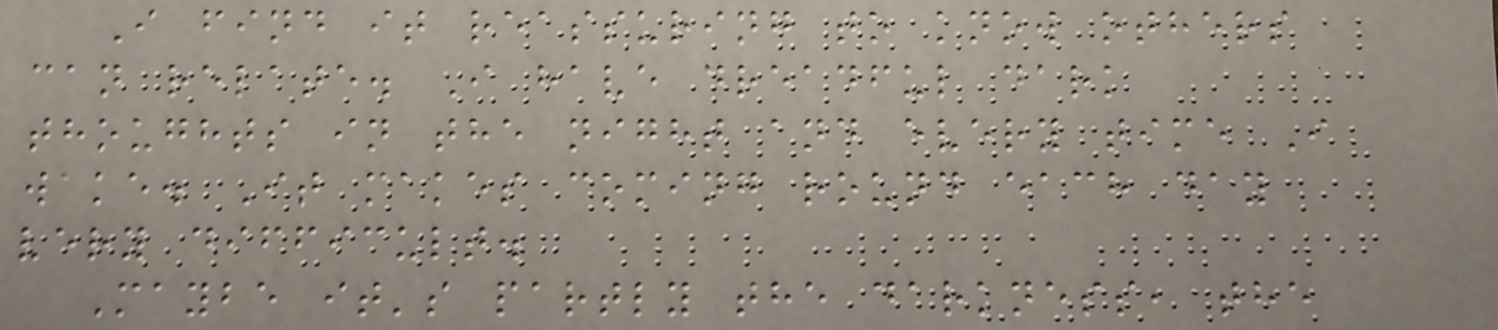I find it reassuring to know others
can relate. I have dreadful dark
thoughts in the night and every time I
wake. It makes coming round each day
very difficult.
Maybe it's partly the darkness, the
